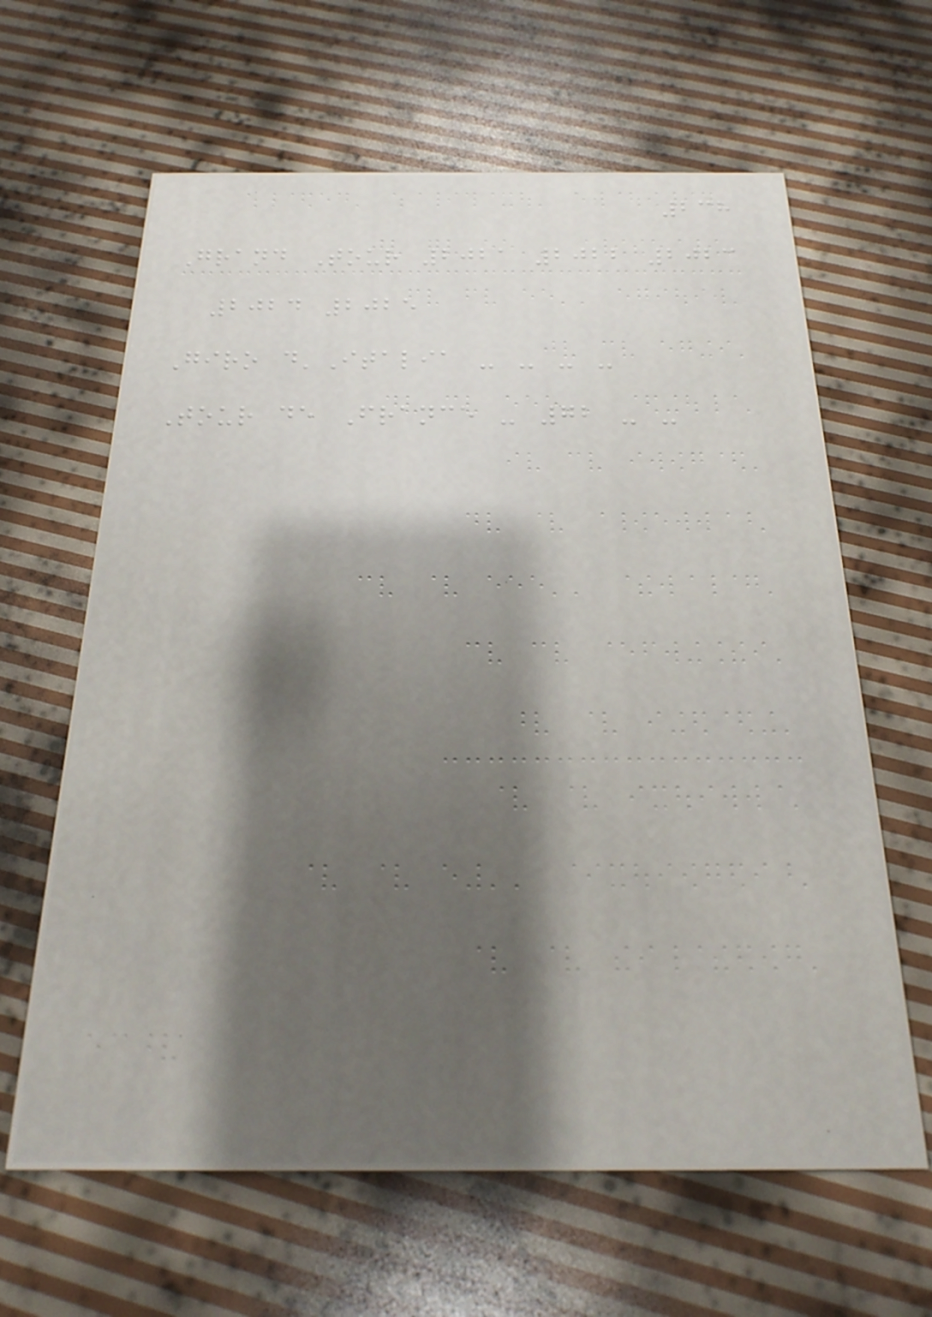238
Grand Tour 2021 2022 2023
2024 2025
Giro d'Italia - - - -
Tour de France - 72 - -
